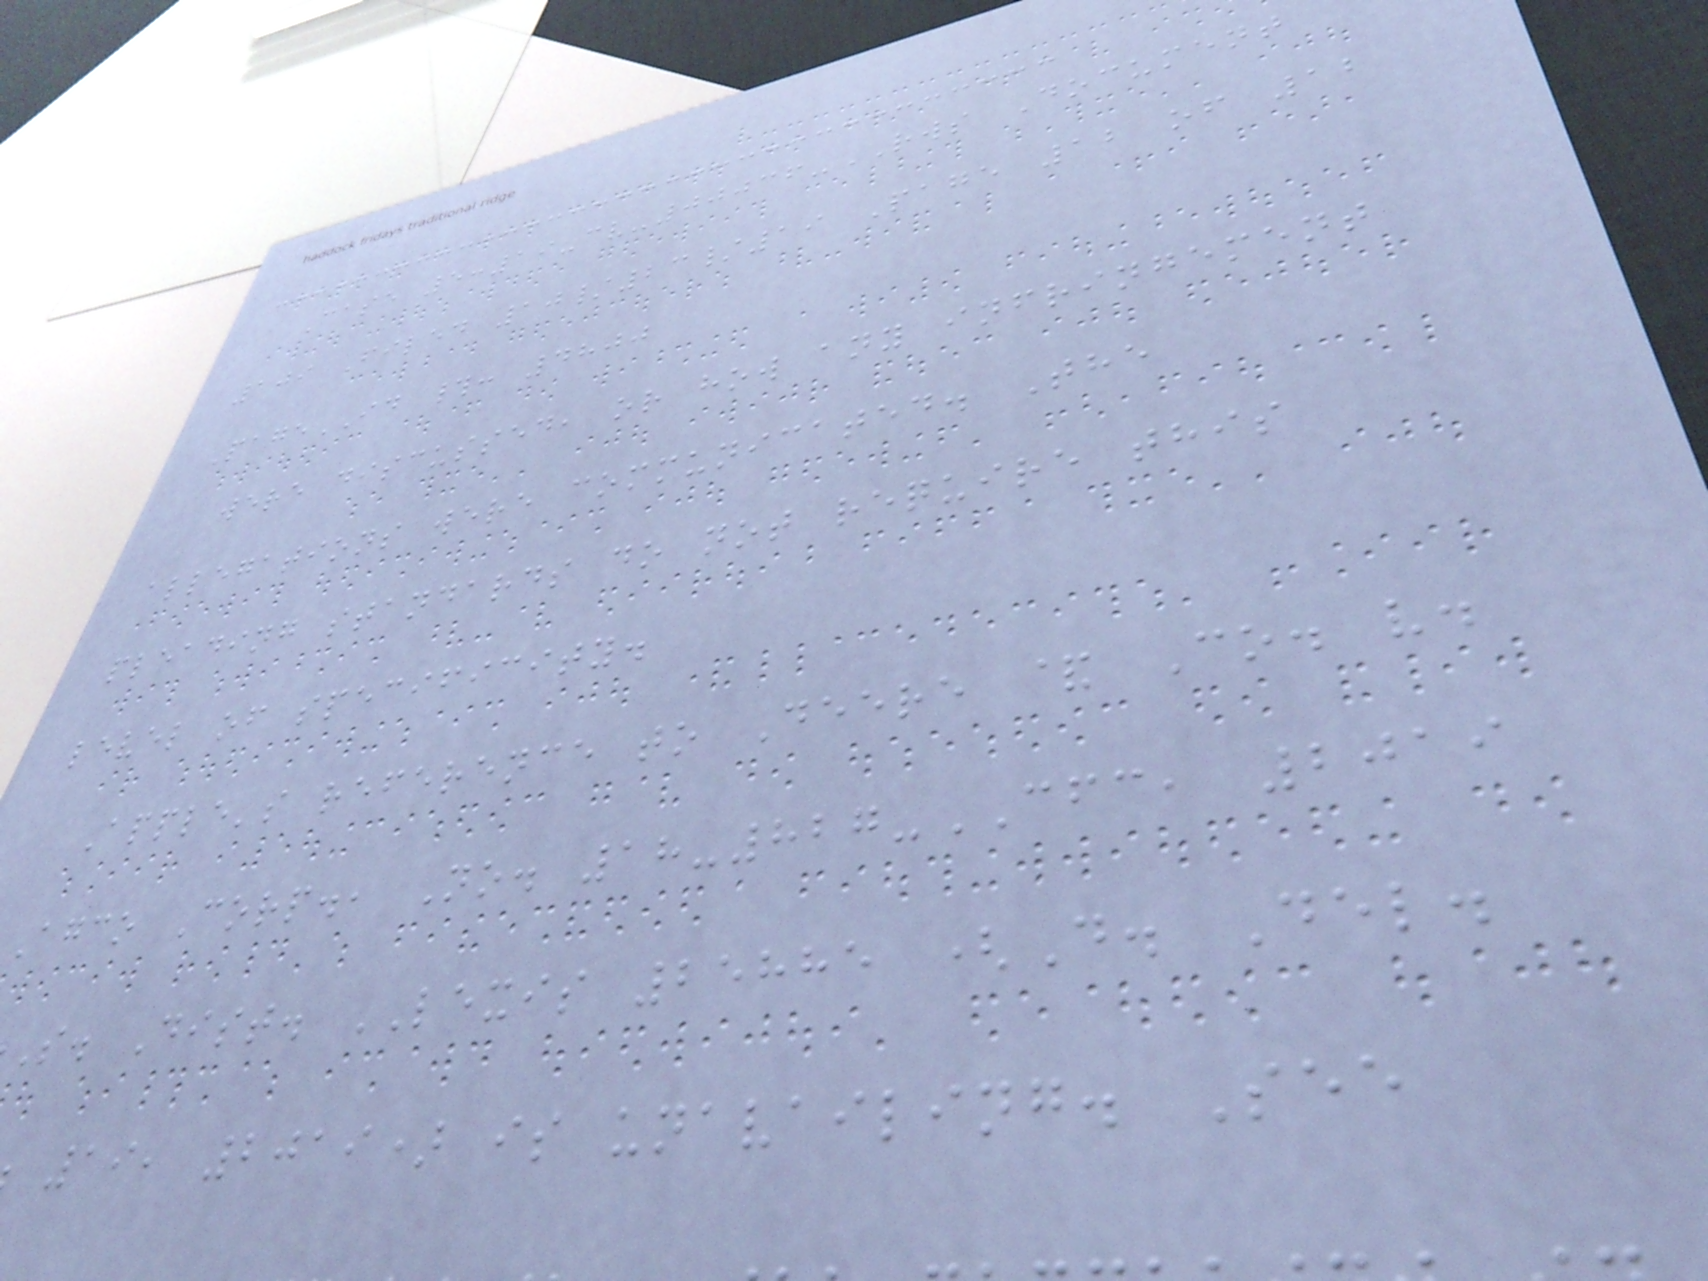Case 5:19-cv-00036-RWS Document
109 Filed 10/23/19 Page 12 of 12
PageID #: 4800
were discussed, or how any infringement
allegations were communicated. The
pleading standards do not require this
level of specificity.
Apple's reference to Deere & Co. v.
agco Corp., No. 18-827-CFC, 2019
S. Dist. LEXIS 25885 (D. Del.
19, 2019) is unavailing. See
